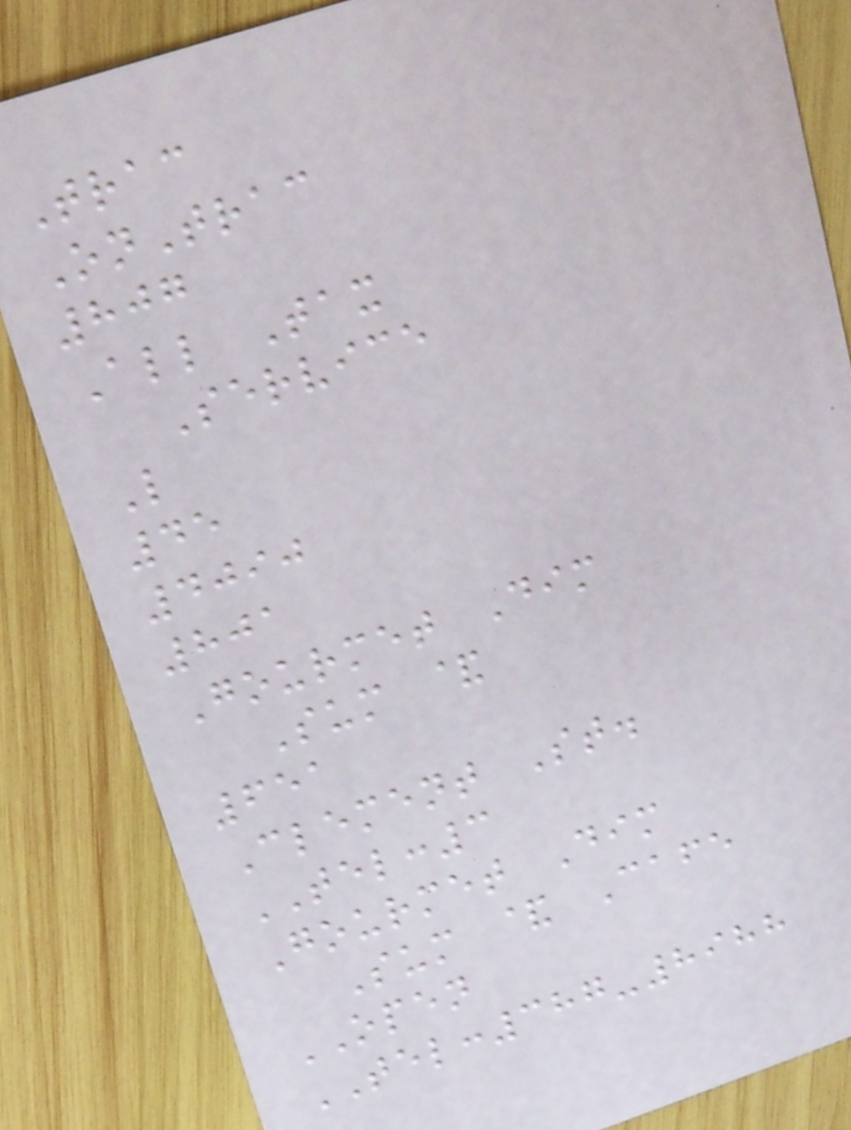Trac
OnTrac
807
All Tax
Service
L
45
4090
801
Gourmet Dim
Sum &
651
Clement St.
TEL:3
Gourmet Dim
Sum & Cafe
OPEN
TEL:387-8988
